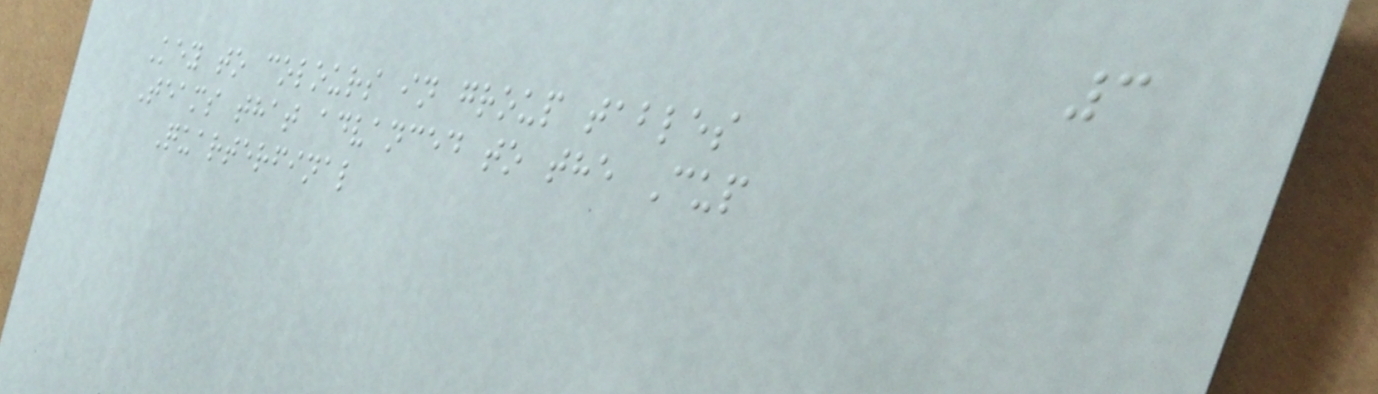3
Key to colours in group tables
Teams that advanced to the Cup
Quarterfinal
